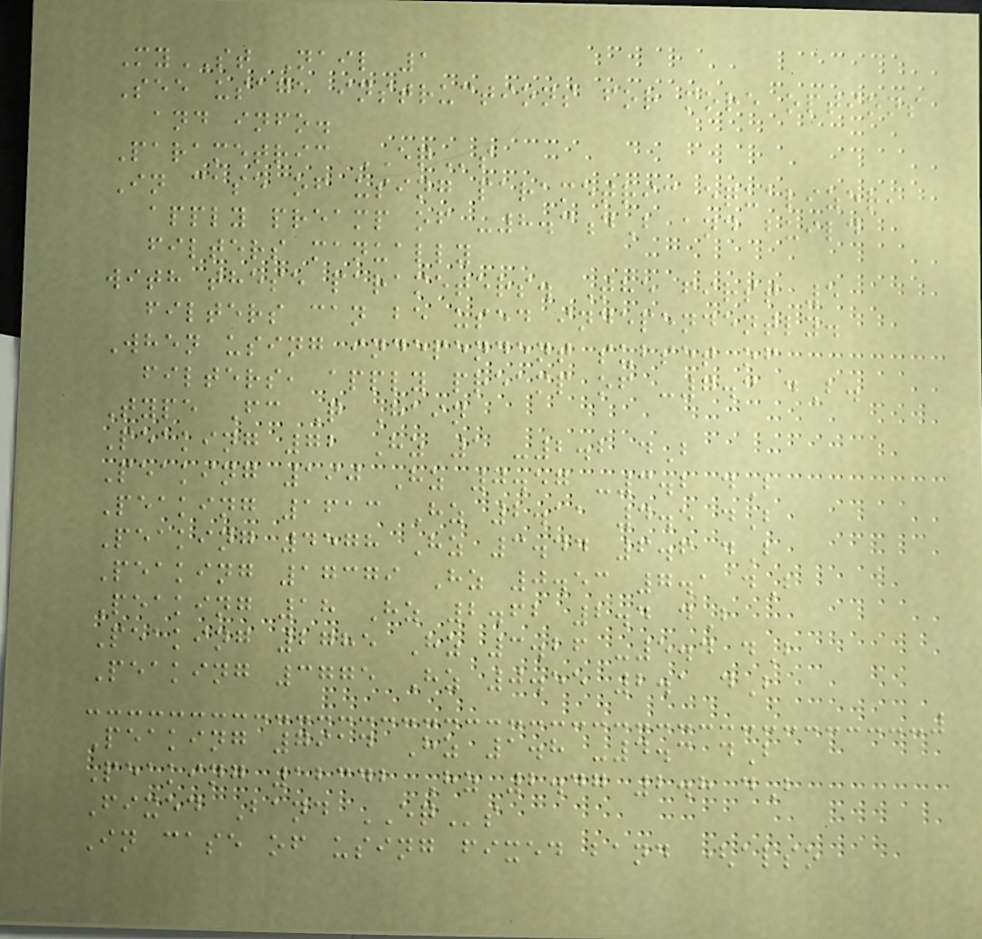MyST Nail 1
See usage instructions for more options
and info.
Parametric EQs
In case of using parametric equalizer,
apply preamp of -8.3dB and build
filters manually
with these parameters. The first 5
filters can be used independently.
When using independent subset of
filters, apply preamp of -7.3 dB.
Type Fc Q Gain
Peaking 72 Hz 1 -2.2 dB
Peaking 190 Hz 0.57 -3.2 dB
Peaking 1613 Hz 2.11 4.5 dB
Peaking 4578 Hz 3.44 6.6 dB
Peaking 17379 Hz 0.53 7.1 dB
Peaking 18 Hz 2.62 2.4 dB
Peaking 2785 Hz 3.26 -5.4 dB
Peaking 3775 Hz 0.55 2.1 dB
Peaking 7914 Hz 1.8 -4.3 dB
Peaking 12342 Hz 2.47 2.8 dB
Fixed Band EQs
In case of using fixed band (also
